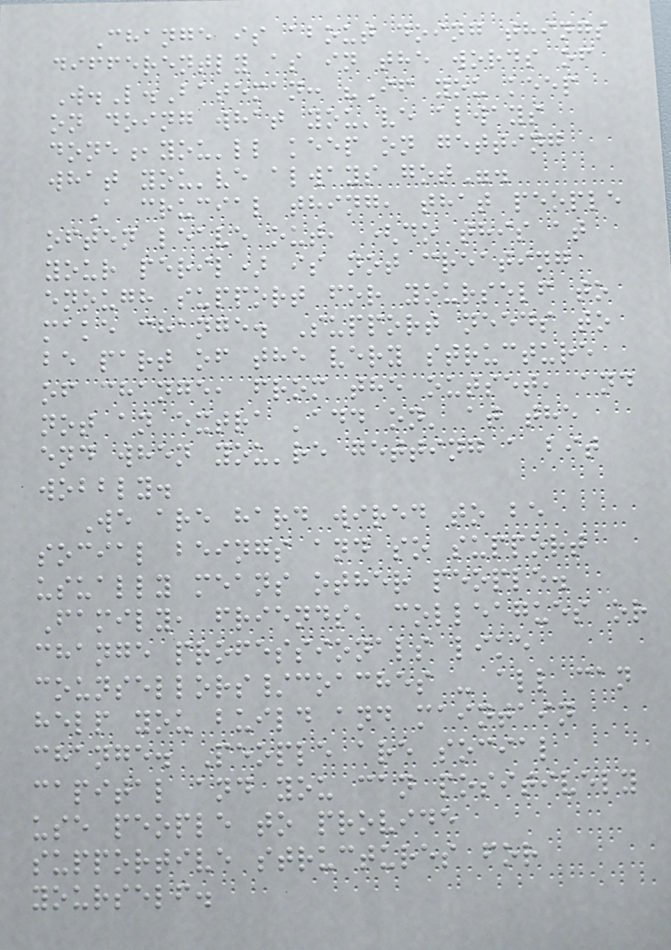Change is about doing things
differently as in the words of
W.L.Bateman: "If you keep
on doing what you've always
done,you'll keep on getting
what you've always got".
A crucial thing, that people
often leave out, (do this at
your peril) is not creating
enough support for yourself to
make change. Support needs to
be part of the very structure
of change, from the outset, and
not an extra 'add on' at the
end when you're getting a bit
wobbly.
We are hard wired to be
social beings and so support
usually means other people.
Family, friends, colleagues or
change professionals like
counsellors/coaches - all can
help you build and maintain
change. People are social
capital and you can positively
use people to provide
supportive structures for
yourself.
